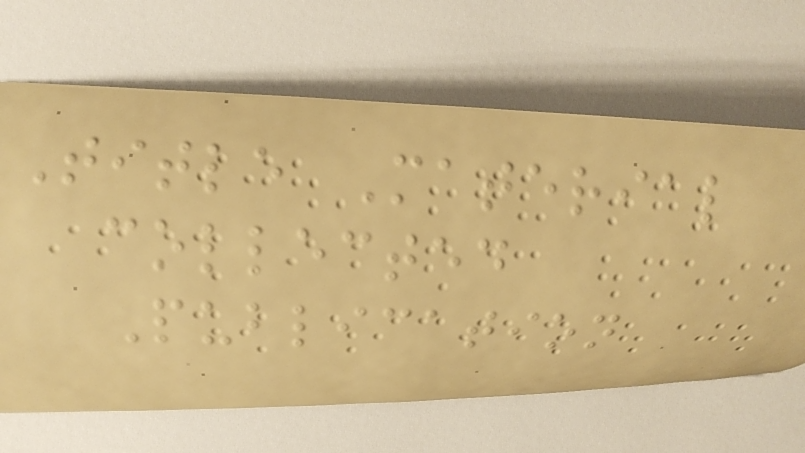Title Material
collected
Publication
